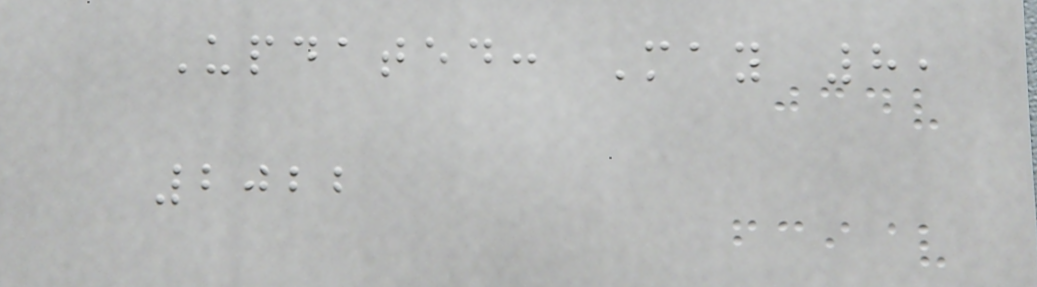Updated: May 8,
2022
